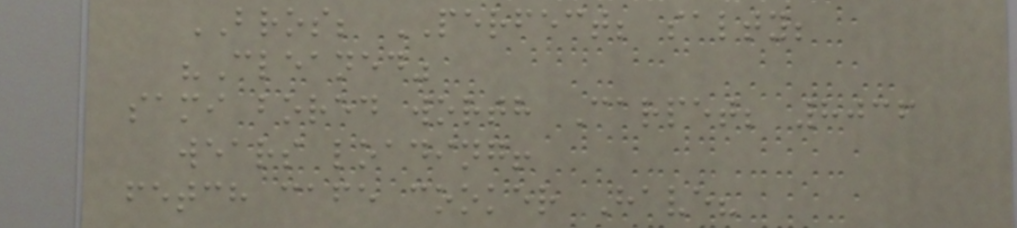BROS; PERFECT; salty;
"Cleaned"
sami bored worth Carpet; 8036
wears loading!
fetch cafe cooker Have?
